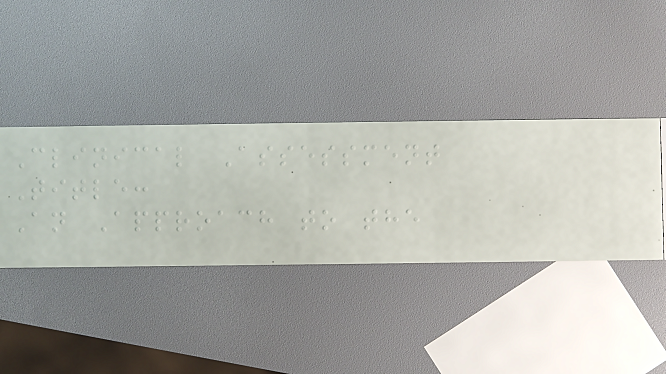Clinical Assessment
Title:
An Approach to the
